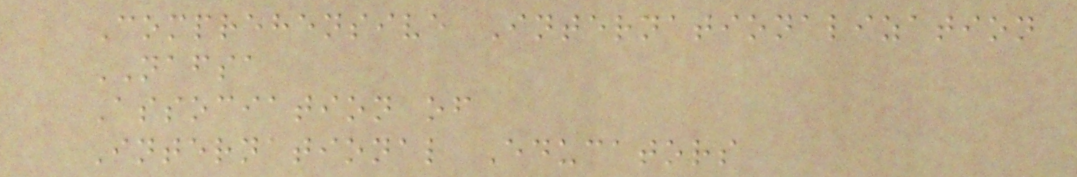Comprehensive Internationalization
NAFSA
Association of
International Educators
